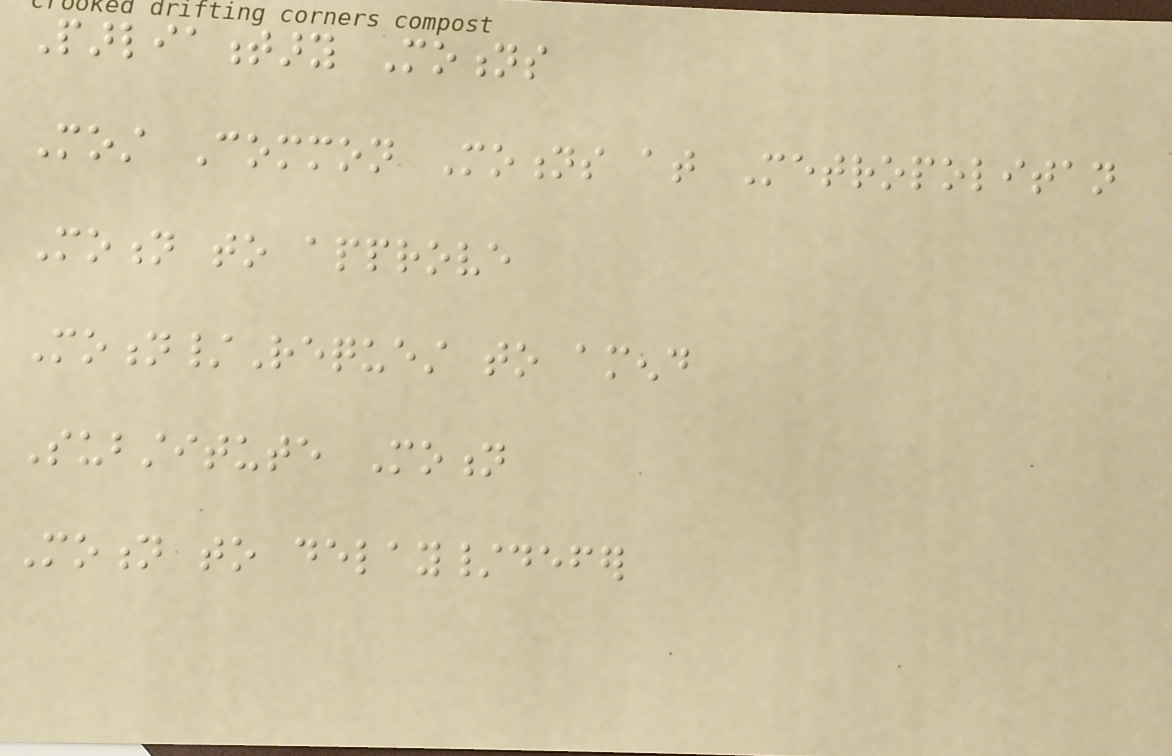Parliamentary Motions
Most Common Motions at Metropolitan
Motion to approve
Motion/Request to amend
Substitute Motion
Motion to delay/defer
